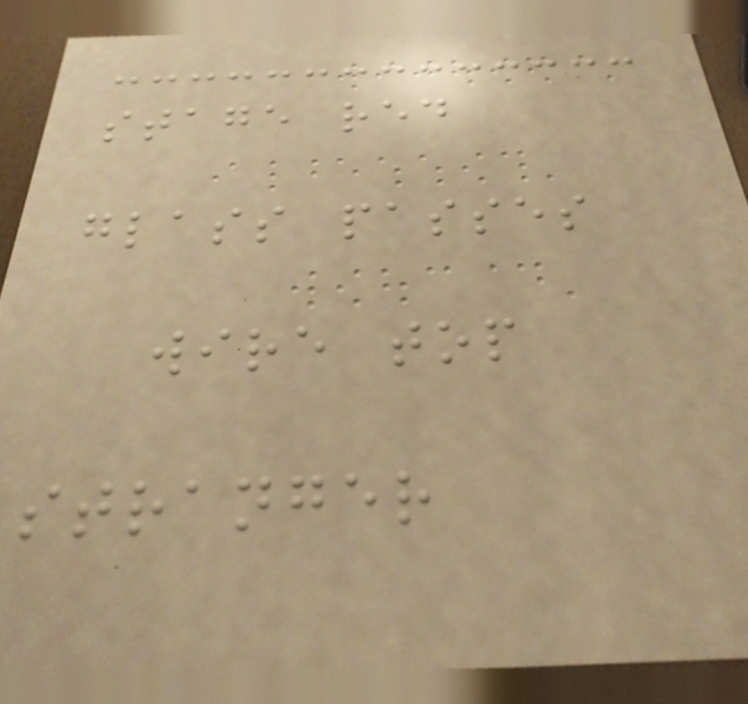stage red
glass passes
wire top
stranger
